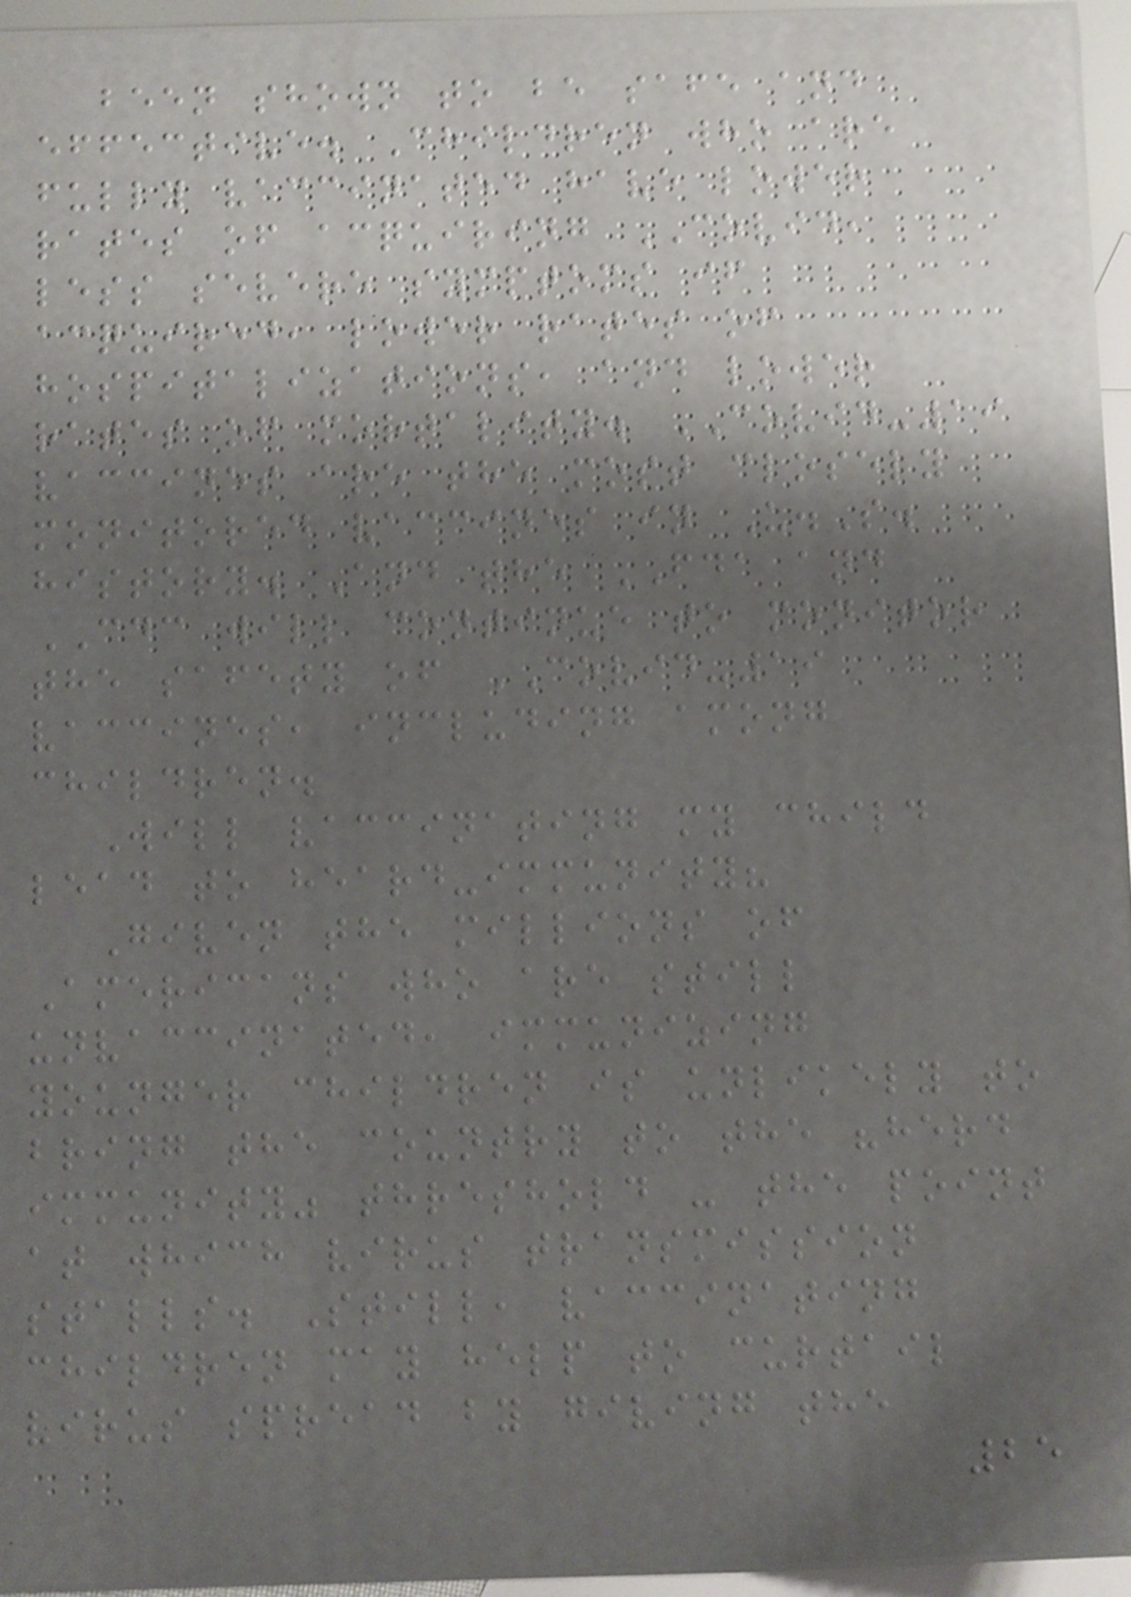been shown to be safe and
effective. Children who are
fully vaccinated have lower
rates of acquiring COVID,
less severe symptoms if
acquired, lower rates of
hospitalizations, and lower
rates of mortality. COVID-19
vaccines are the most closely
monitored vaccines in U.S.
history. And the FDA and
CDC will continue to monitor
the safety of COVID-19
vaccines, including among
children.
Will vaccinating my child
lead to heard-immunity?
Given the millions of
Americans who are still
unvaccinated, immunizing
younger children is unlikely to
bring the country to the "herd
immunity" threshold - the point
at which virus transmission
stalls. Still, vaccinating
children may help to curtail
virus spread by giving the
25
